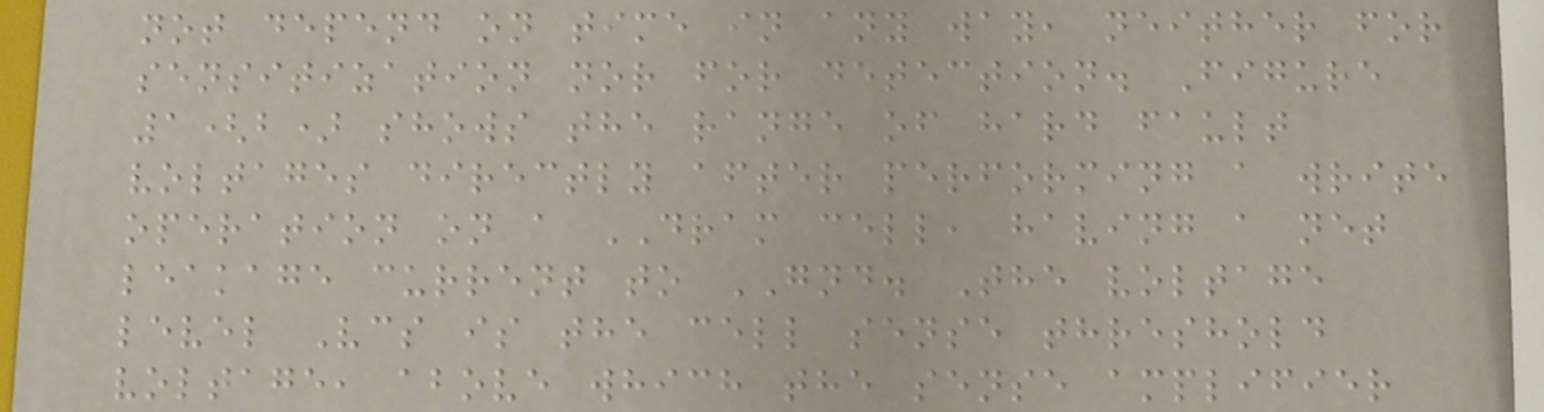not depend on time in any way, neither for
sensitization nor for detection. Figure
1(b) shows the range of hard fault
voltages directly after performing a write
operation on a DRAM cell, having a net
leakage current to GND. The voltage
level Vcs is the cell sense threshold
voltage, above which the sense amplifier
